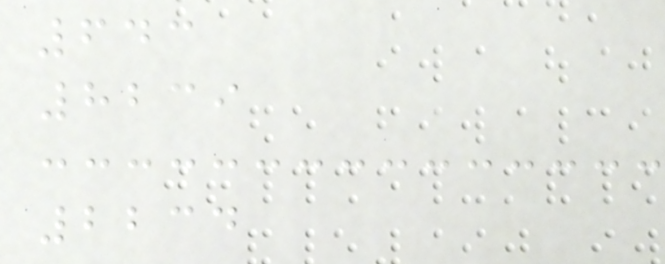643
8239
2234
